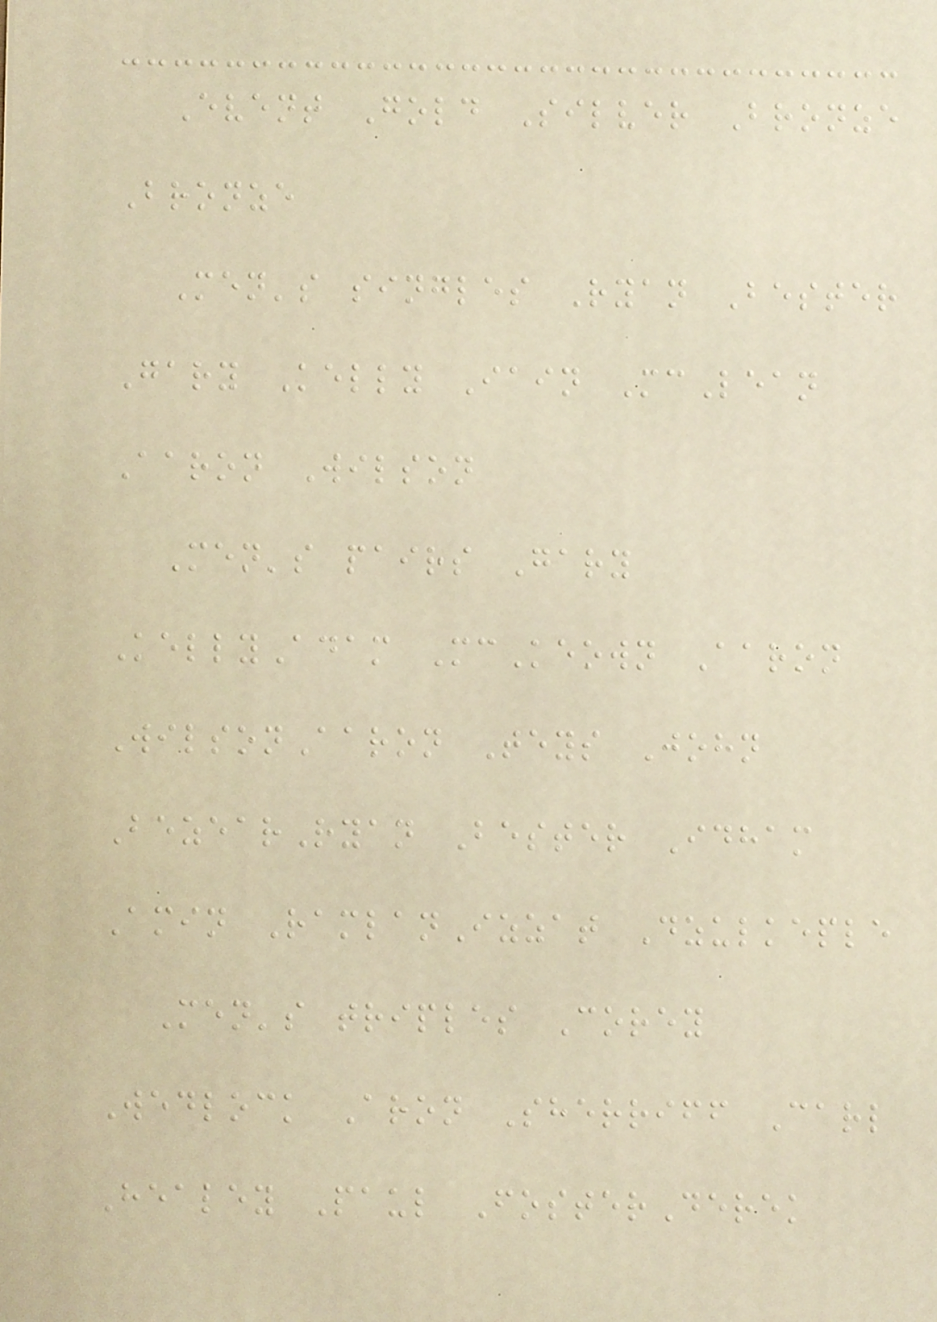Event Gold Silver Bronze
Bronze
Men's singles Ryan Bester
Gary Kelly Iain McLean
Aaron Wilson
Men's pairs Gary
KellyAdam McKeown Aaron
WilsonAaron Teys John
BezearRyan Bester Idham
Amin RamlanIzzat Dzulkeple
Men's triples Corey
Wedlock Aron Sherriff Carl
Healey Paul FosterDerek
